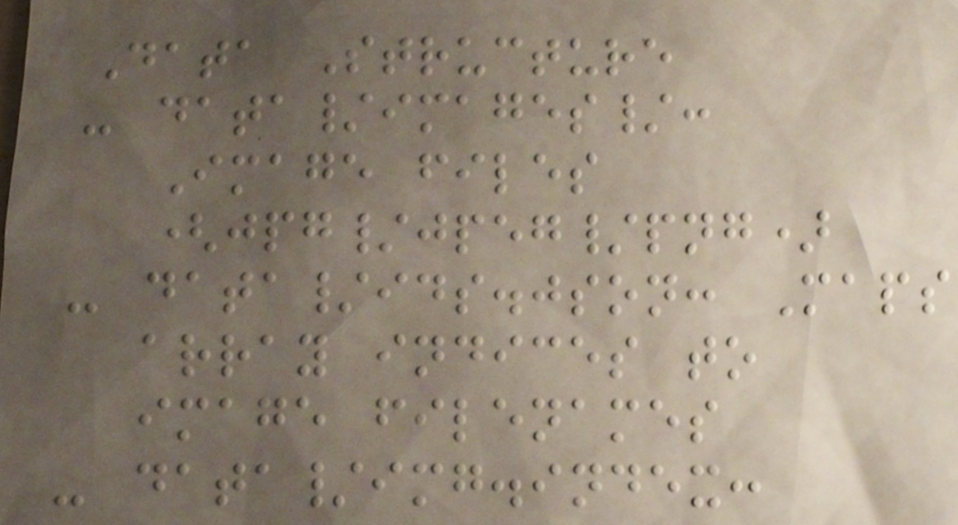Data Structure
- data/images/:
Image files
(jpg/jpeg/png)
- data/ids.json: Maps
array indices to
image filenames
- data/img.index:
